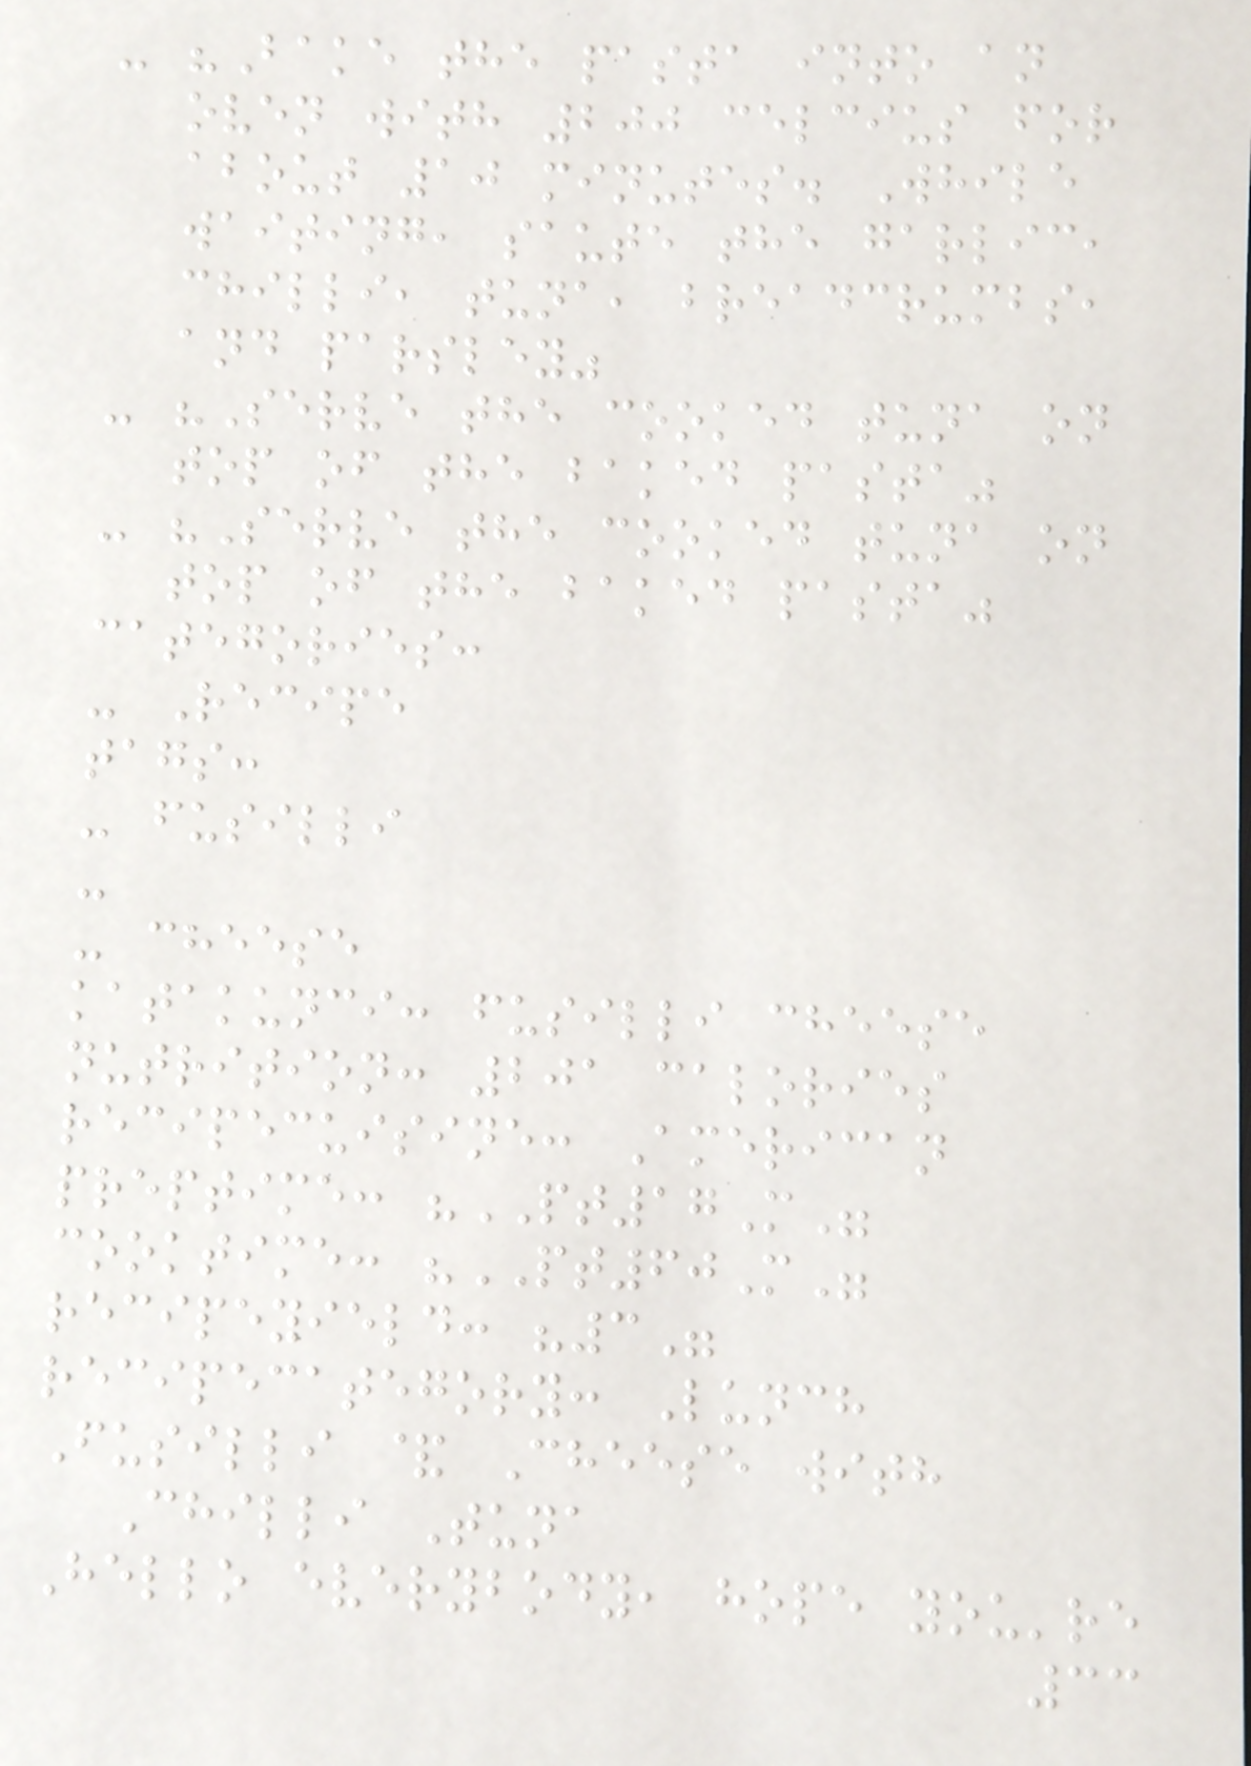- "Bake the pasta into an
oven with 200 celcius for
about 10 minutes. While
waiting, saute the garlic,
chilli, tuna, breadcrumbs,
and parsley"
- "Serve the cooked tuna on
top of the baked pasta"
- "Serve the cooked tuna on
top of the baked pasta"
categories:
- Recipe
tags:
- fusilli
-
- cheese
katakunci: fusilli cheese
nutrition: 201 calories
recipecuisine: American
preptime: "PT17M"
cooktime: "PT60M"
recipeyield: "3"
recipecategory: Lunch
Fusilli & Cheese with
Chilli Tuna
Hello everybody, hope you're
33
